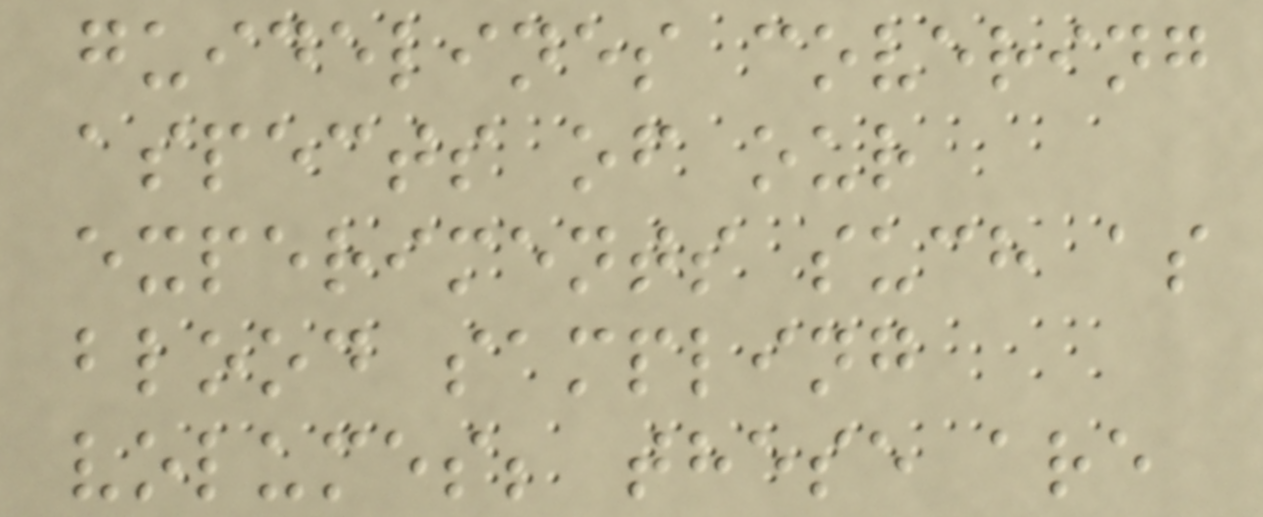guidelines covering
aspects of our
experiments such as
blood sampling
volumes; these are
